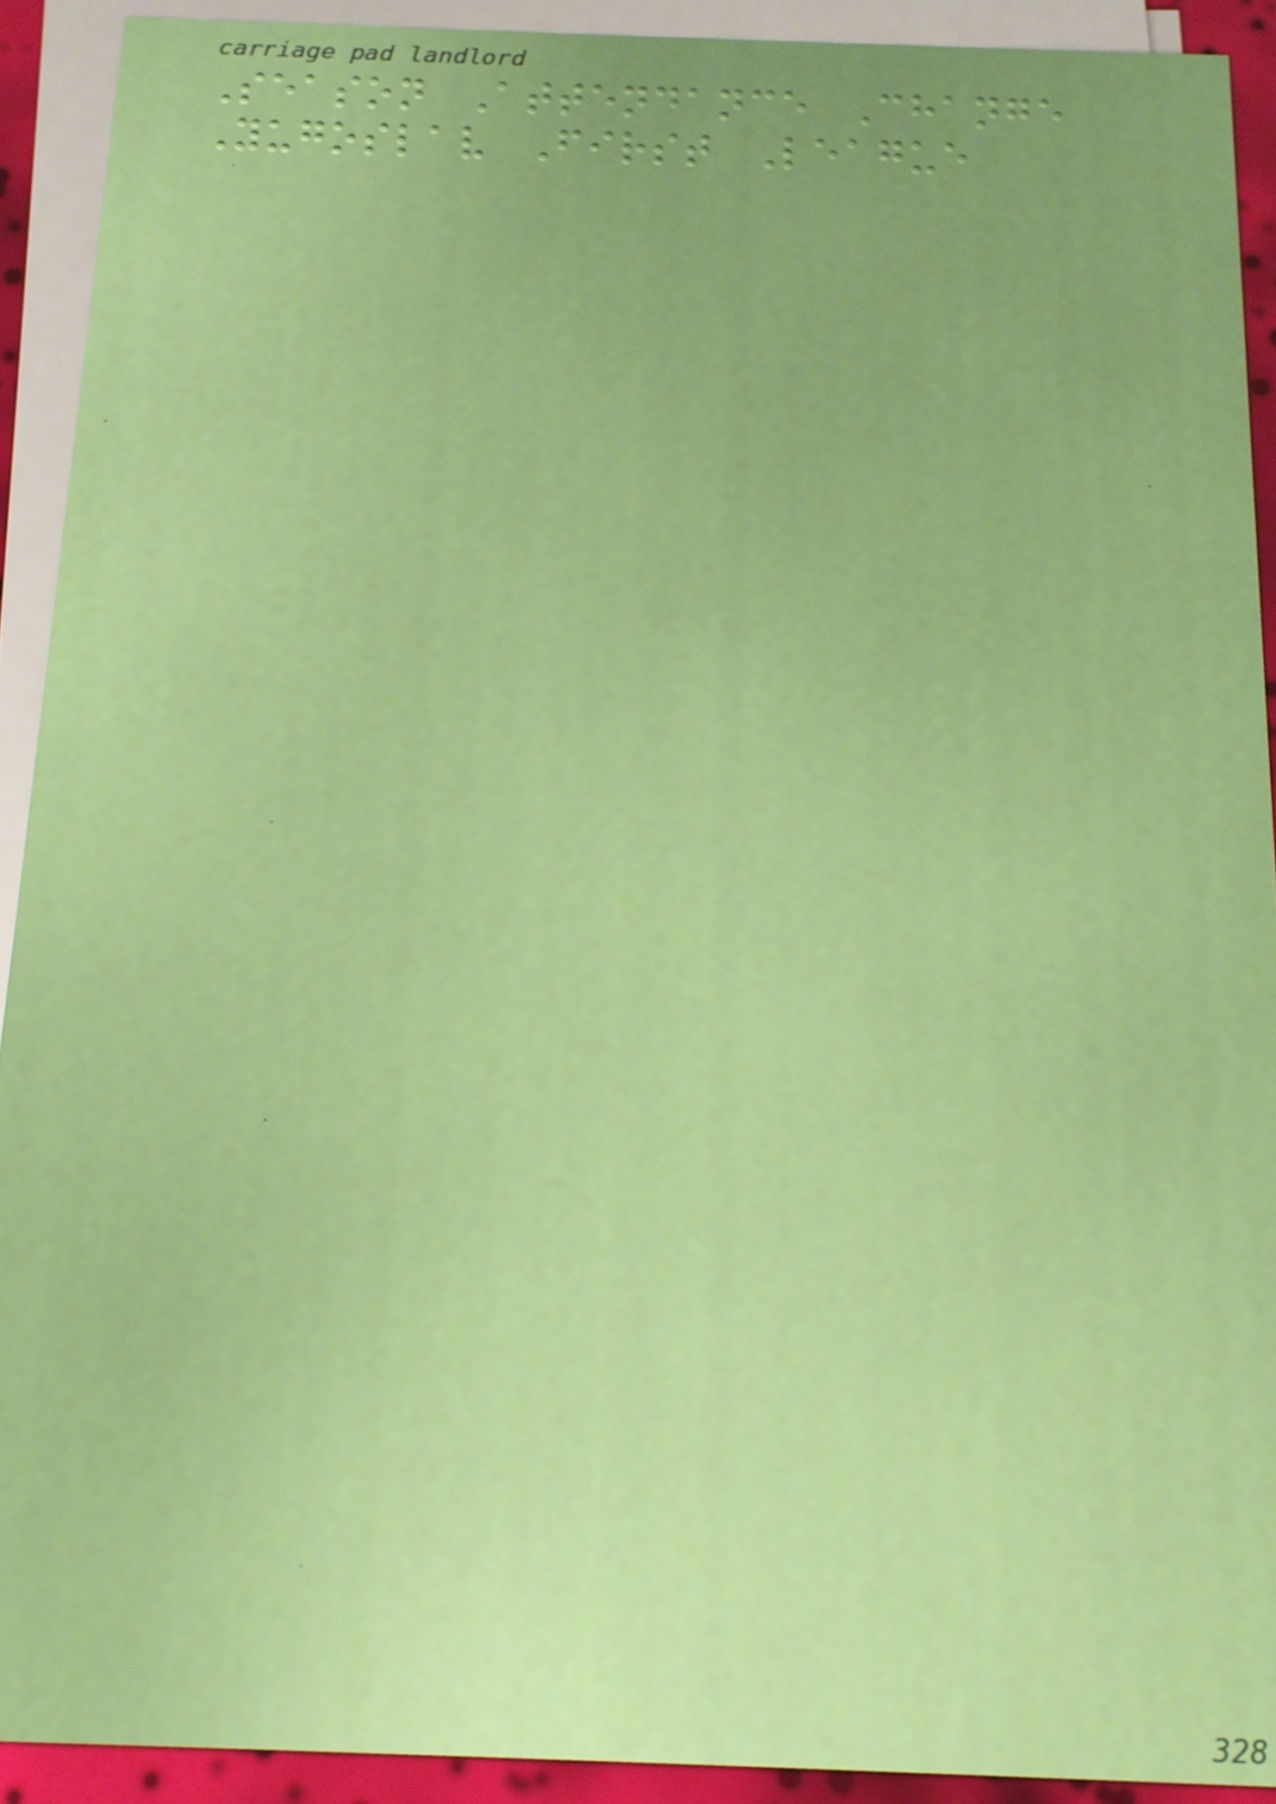Season Attendance Change
Yugoslav First League
